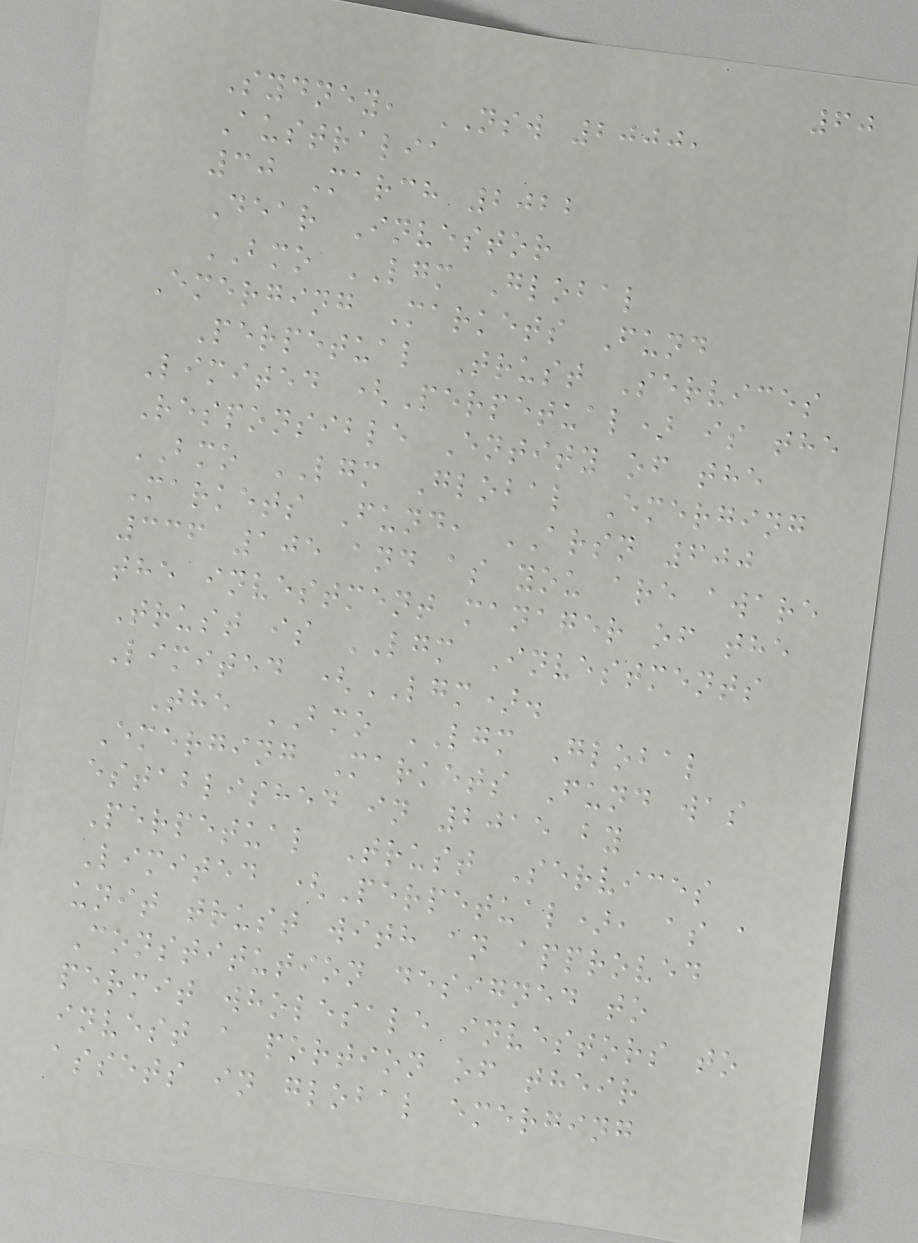60
Sydney, NSW 2000,
Australia
30 March 2022
Dear Investor
BMO LGM Global
Emerging Markets Fund
Perpetual Trust Services
Limited (Perpetual) is the
Responsible Entity of the
BMO LGM Global Emerging
Markets Fund, ARSN 600
336 105 and as you are aware
the investment manager of the
Trust is LGM Investments
Limited (LGM).
The BMO LGM Global
Emerging Markets Fund was
established in 2015 by
Perpetual Trust Services
Limited (Perpetual), as a
unit trust with an approved
Constitution designed to
permit wholesale investors to
invest a portion of their
assets in global emerging
